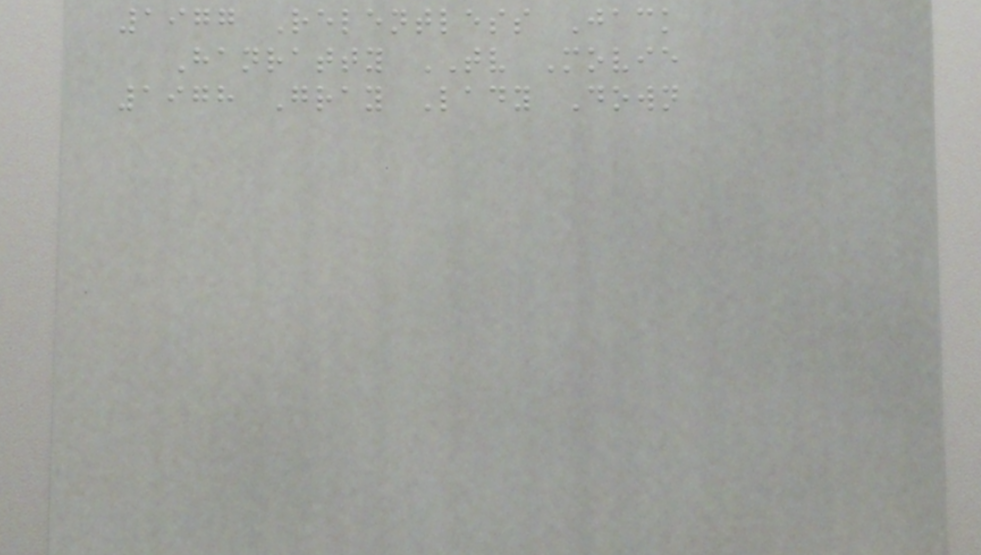1977 Relentless Jack
Hanratty TV Movie
1978 Gray Lady Down
